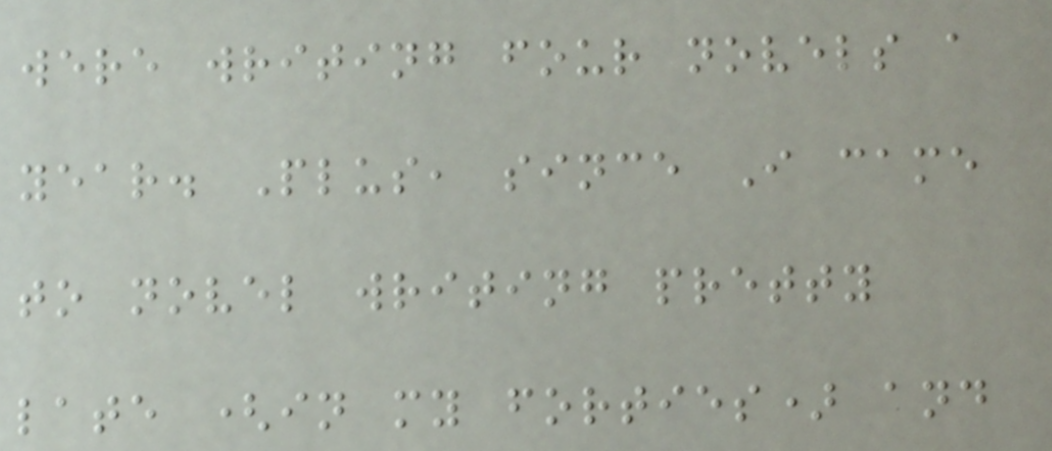were writing four novels a
year. Plus, since I came
to novel writing pretty
late (in my forties) and
